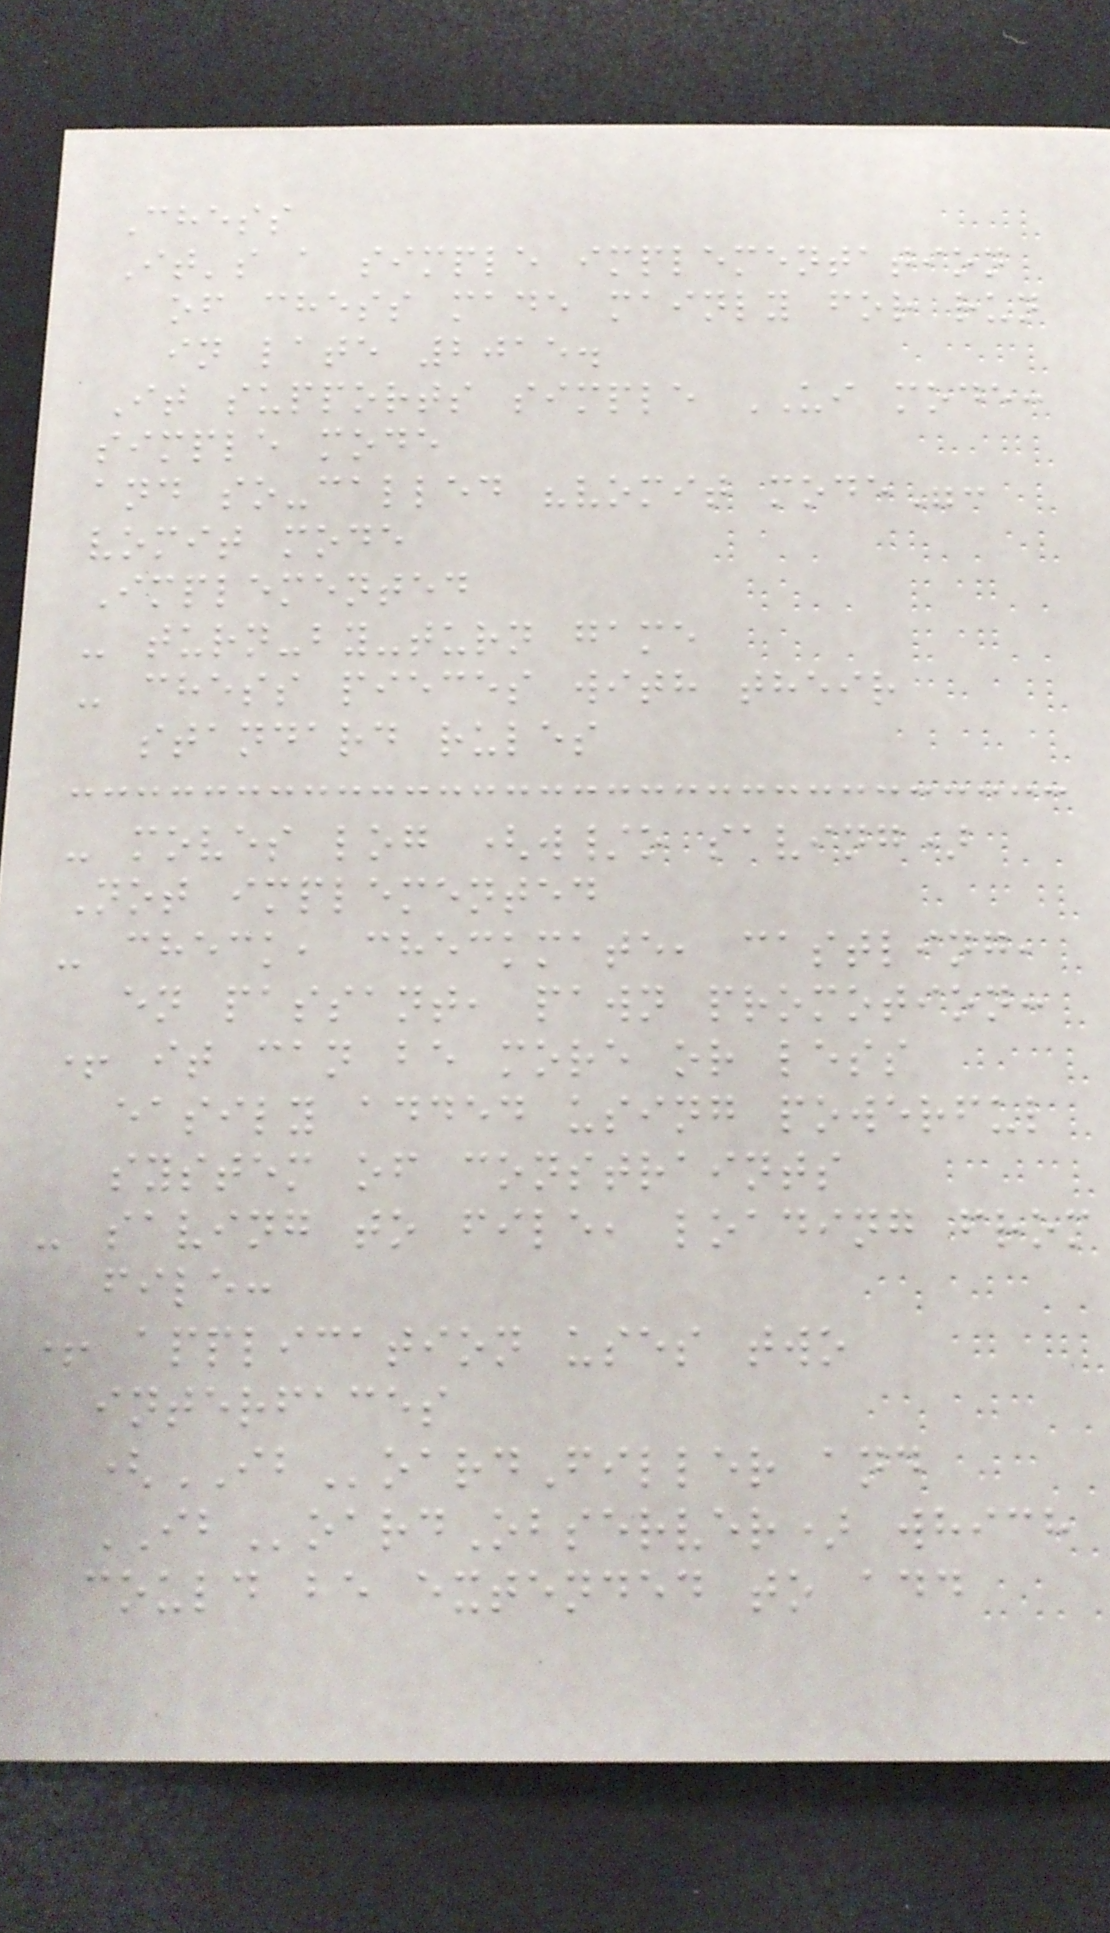Chess
It's a simple implementation
of chess made mainly for run
in late 2015.
It supports simple UI mode:
simple mode
and so-called "vomit mode":
vomit mode
Implemented
- turn-by-turn game
- chess pieces with their
standard rules
- moves log (w/o saving)
Not implemented
- check, checkmate, castling,
en passant, pawn promotion:
+ it can be more or less
easily added using powerful
system of constraints
- saving to file, loading from
file:
+ application uses two
interfaces
(IBoardFiller and
IBoardObserver) which
could be extended to add
